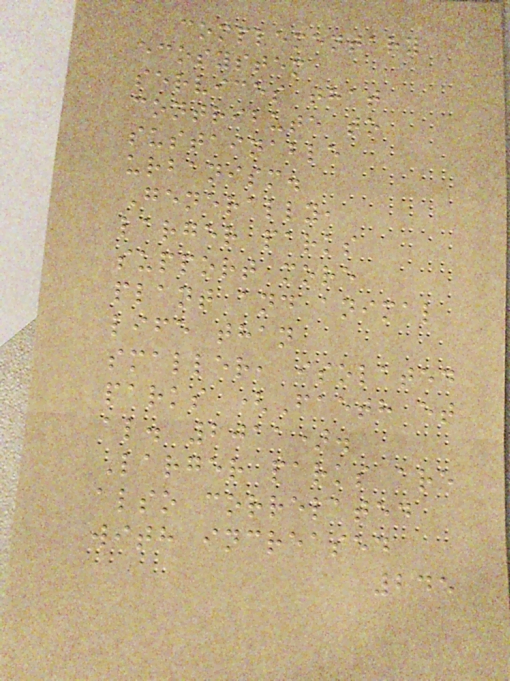complementary
ecosystem
services that
contribute to
sustainable
urbanism.
Generally,
larger parks
support more
plant and animal
life than
smaller, isolated
parks (Faeth et
al. 2011).
Larger parks are
also correlated
with increased
245
